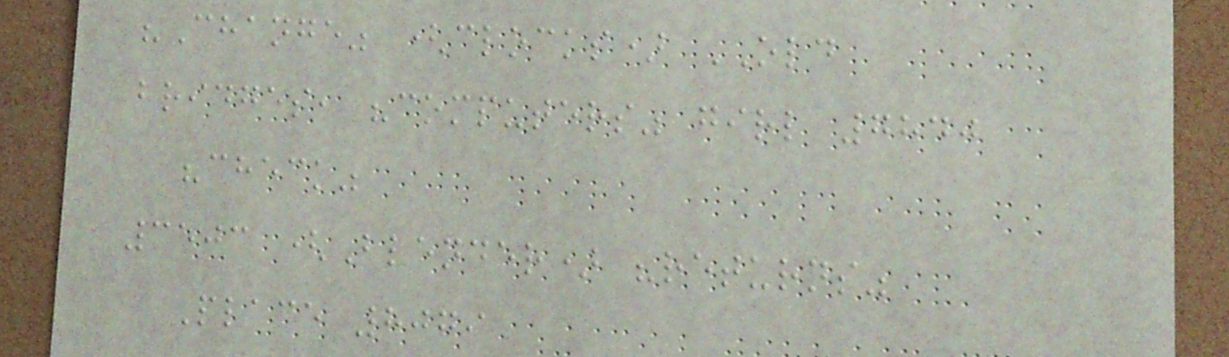"Change" (clocks) OLD
bridges, "computers" girl 7840
"check"
3503 (Blender) "returns"
Place 8079
